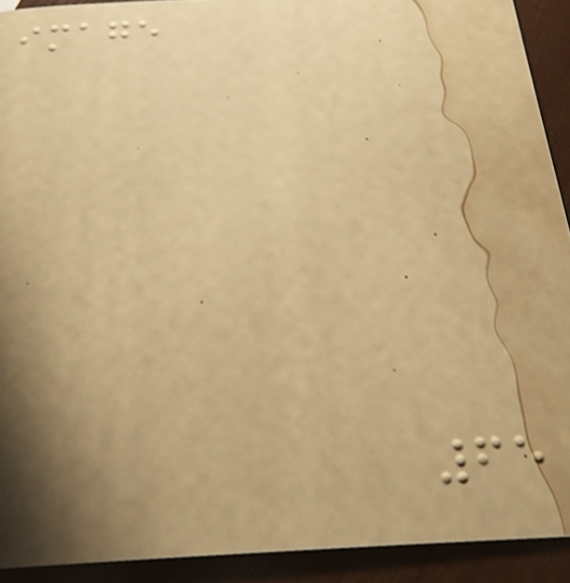image
65
